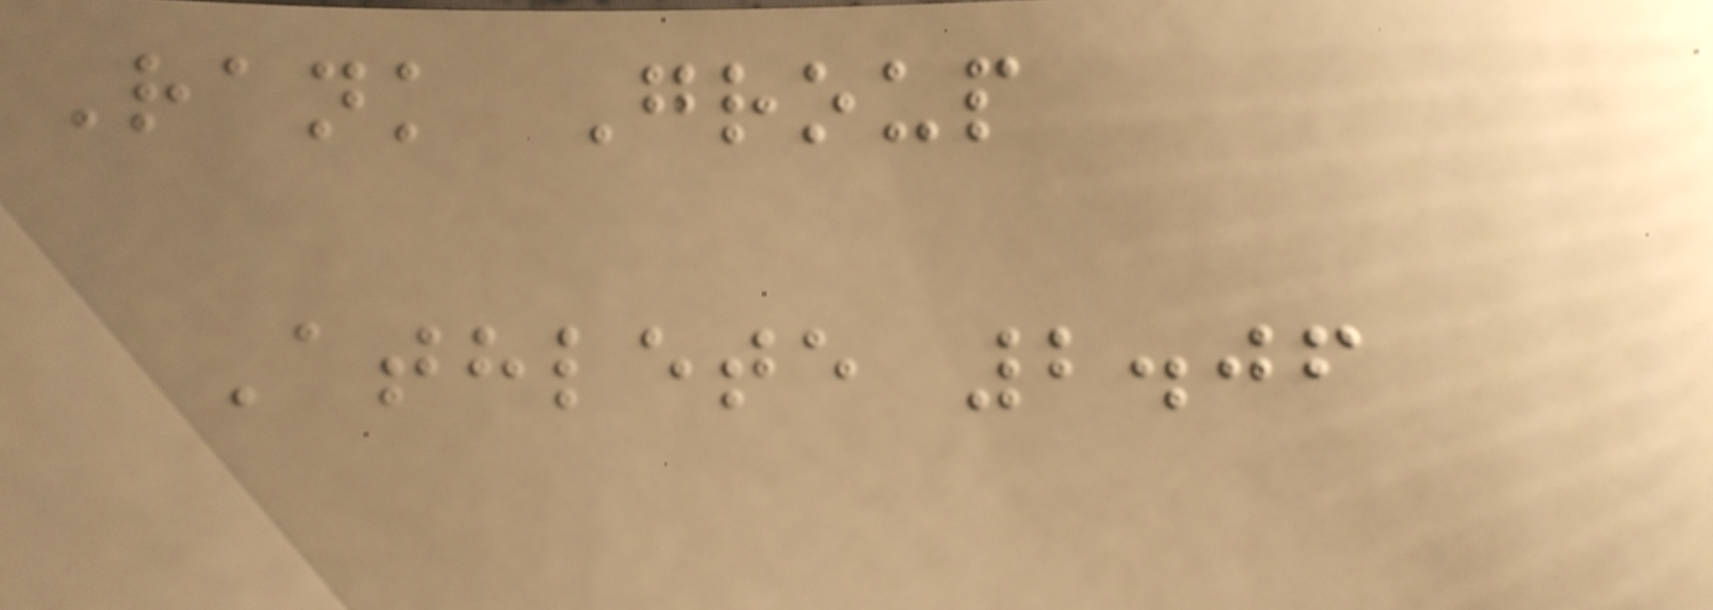Rank Group
Athlete 2.06
